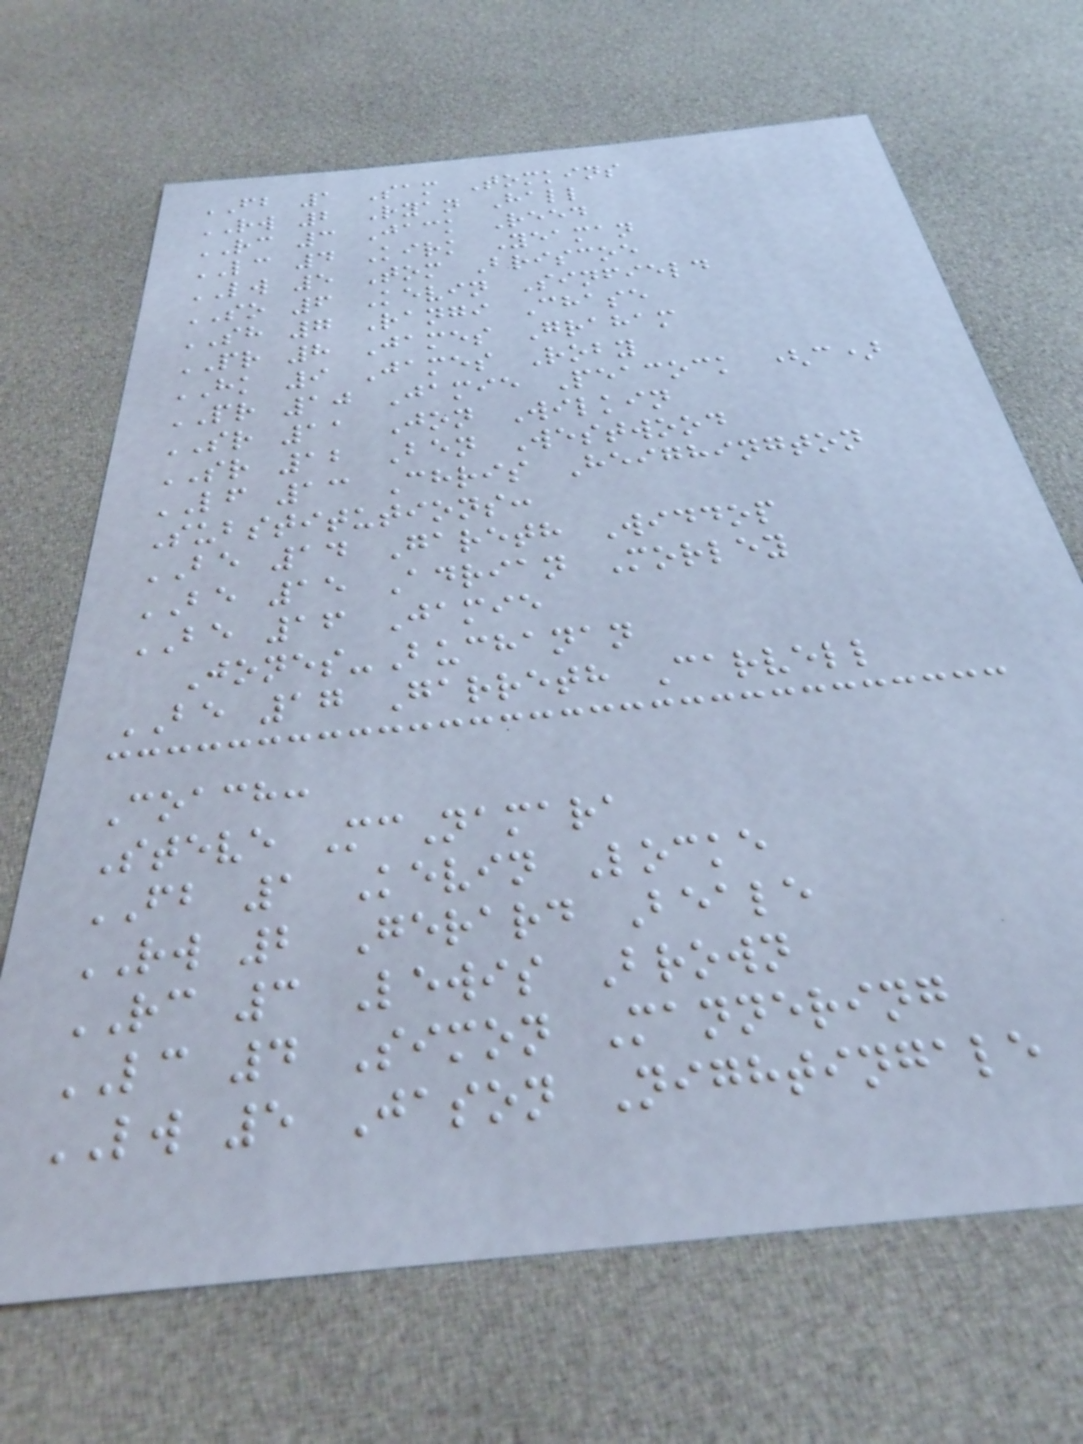FB 1 Sam Tomkins
RW 2 Ryan Hall
RC 3 Jack Reed
LC 4 Kirk Yeaman
LW 5 Tom Briscoe
SO 6 Kevin Sinfield
SH 7 Rangi Chase
PR 8 James Graham
HK 9 James Roby
PR 10 Jamie Peacock (c)
SR 11 Jon Wilkin
SR 12 Ben Westwood
LF 13 Chris Heighington
Substitutions:
BE 14 Gareth Widdop
BE 15 Adrian Morley
BE 16 Jamie
Jones-Buchanan
BE 17 Garreth Carvell
Coach:
Steve McNamara
FB 1 Kevin Locke
RW 2 Gerard Beale
RC 3 Lewis Brown
LC 4 Simon Mannering
LW 5 Jason Nightingale
